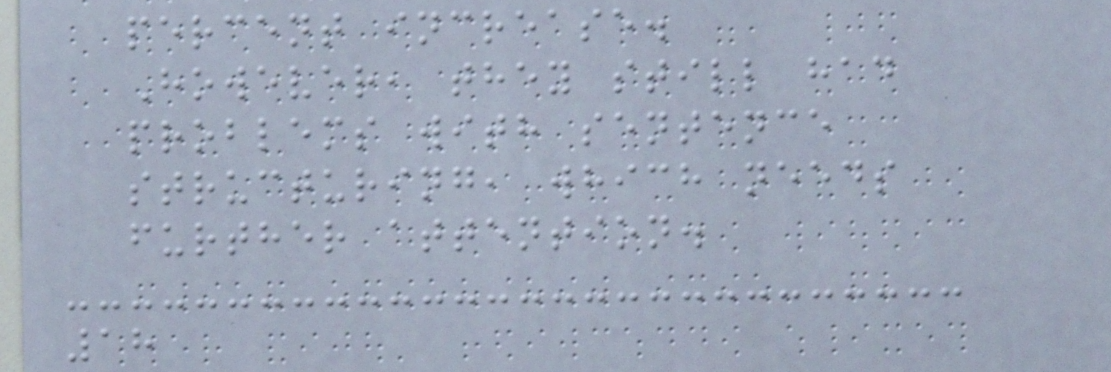percent increase.
However, they still had
problems with sentence
structuring, which needs
further attention.
18
